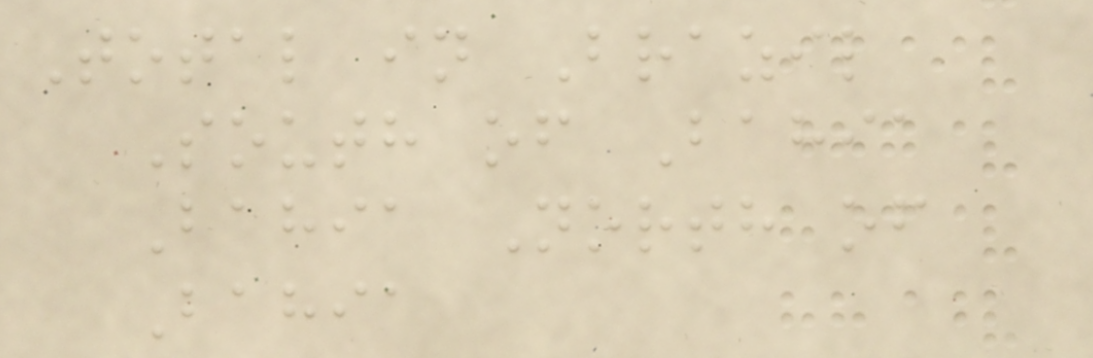Total in Brazil
South of Bahia
Bahia North of
Bahia
